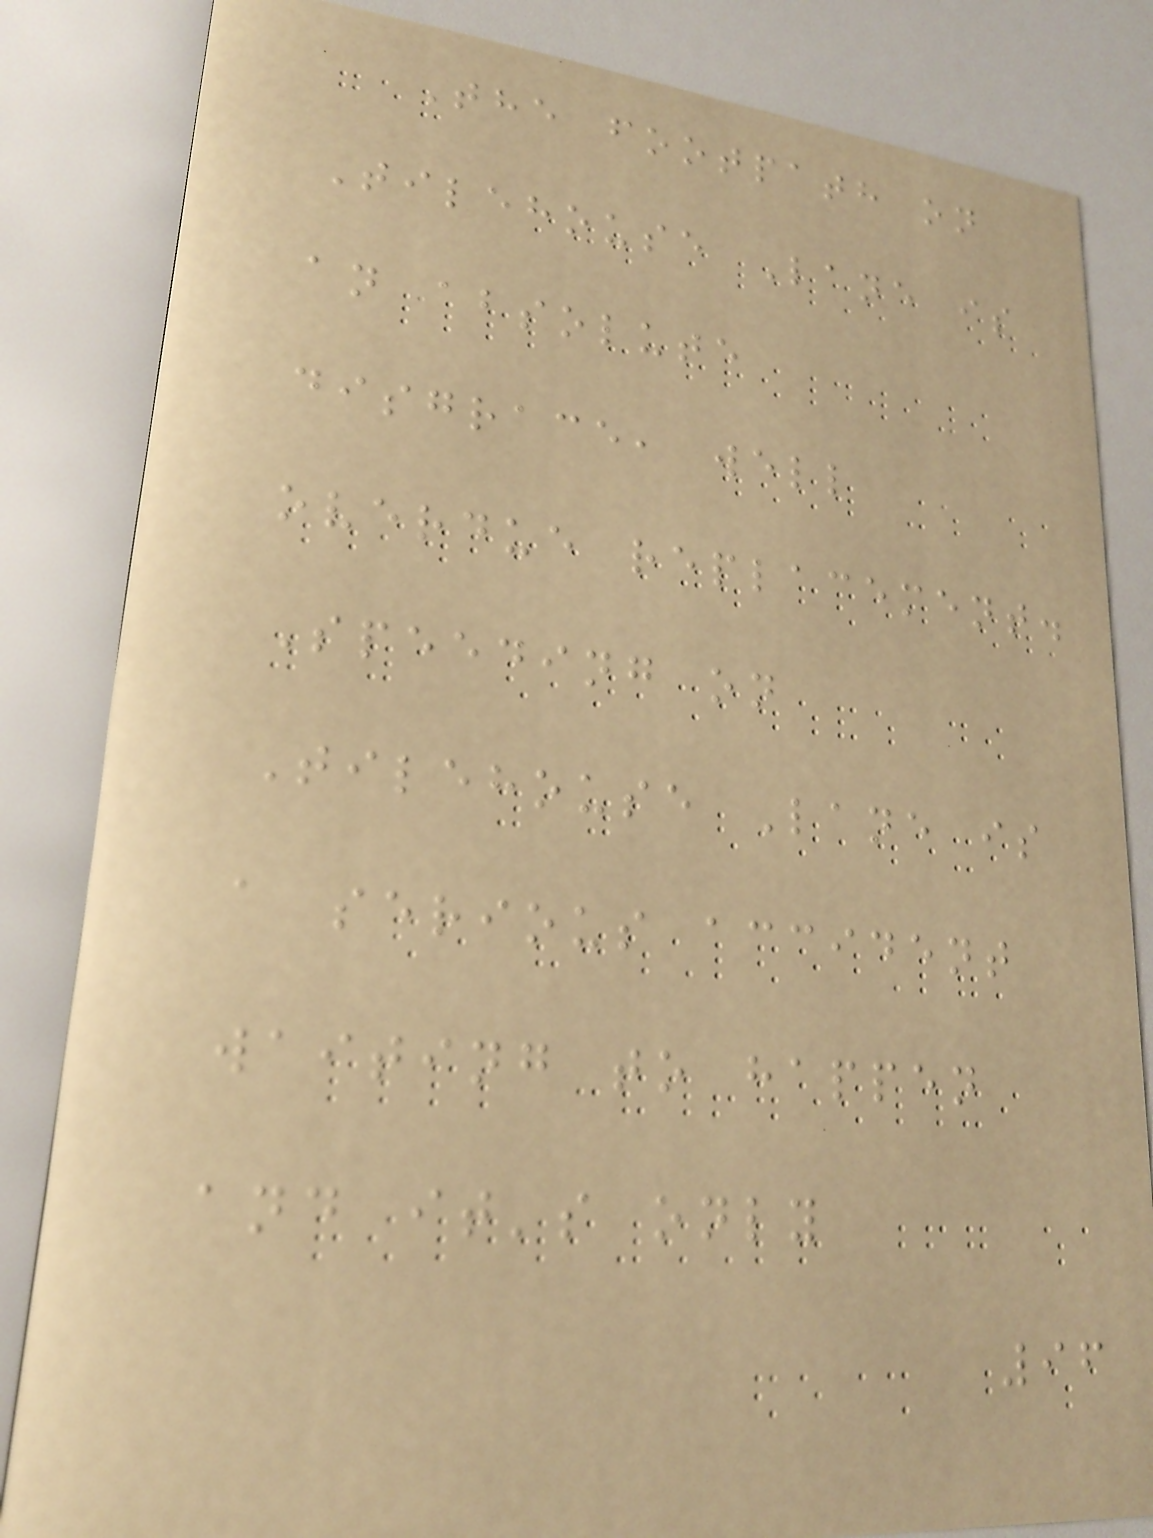The footpath on
Tilehouse Lane is
an absolute
disgrace, well
overdue replacement.
Speeding on
Tilehouse Lane is
a serious accident
waiting to happen
and it's only
96
